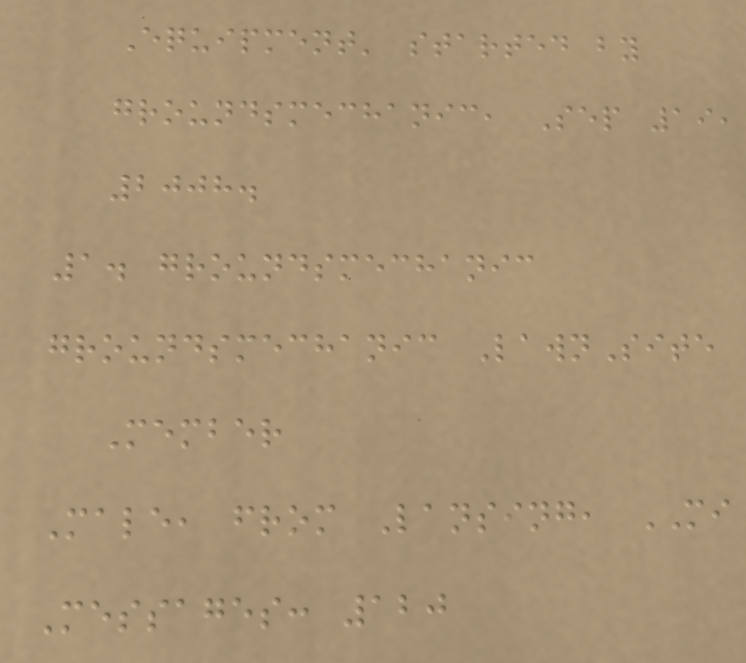Equipment' started by
groundsmechanic, Sep 19,
2008.
1. groundsmechanic
groundsmechanic LawnSite
Member
Male, from Lansing, MI
Messages: 120
